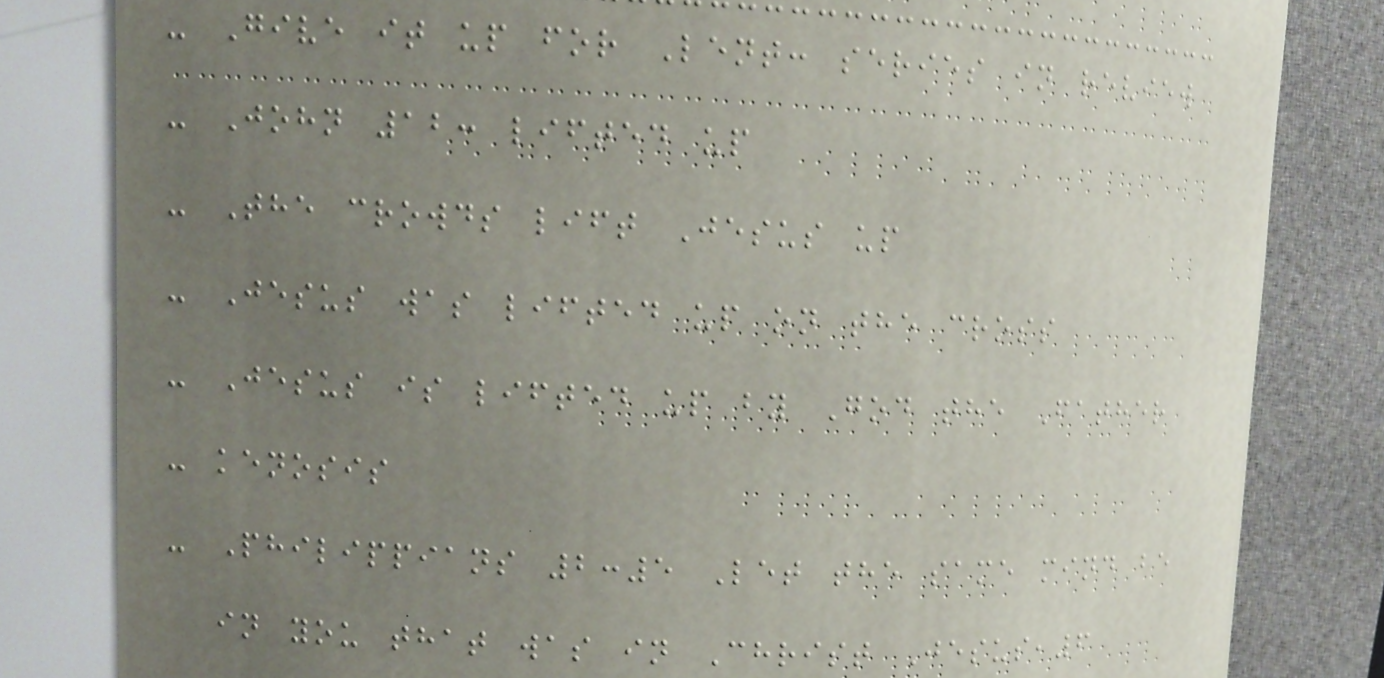- Give it up for Lent: series in review
- John 12: lifted up
- The crowds lift Jesus up
- Jesus was lifted up on the cross
- Jesus is lifted up by God the Father
- kenosis
- Philippians 2:5 Let the same mind be
in you that was in Christ Jesus,6
